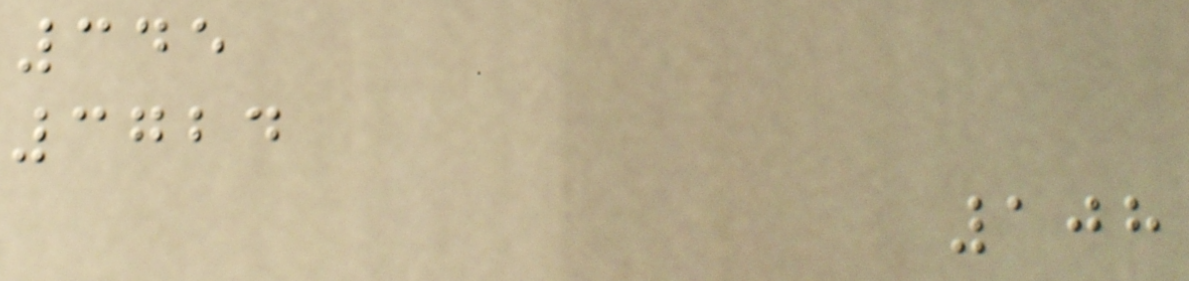345
3724
108
